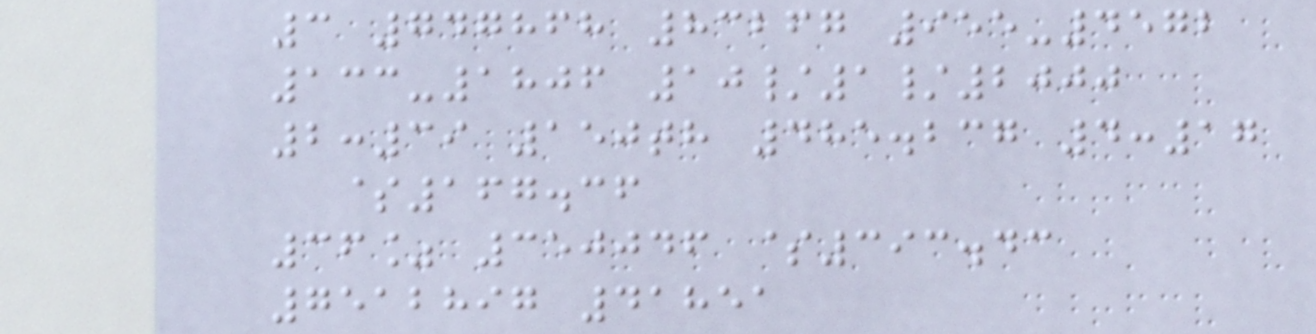3 747868 83267 955-4572
133-1806 10/1/2000
2:39 150th 485.237 4:17
$167.36
36% 350046 $393.43
7512897 41851
